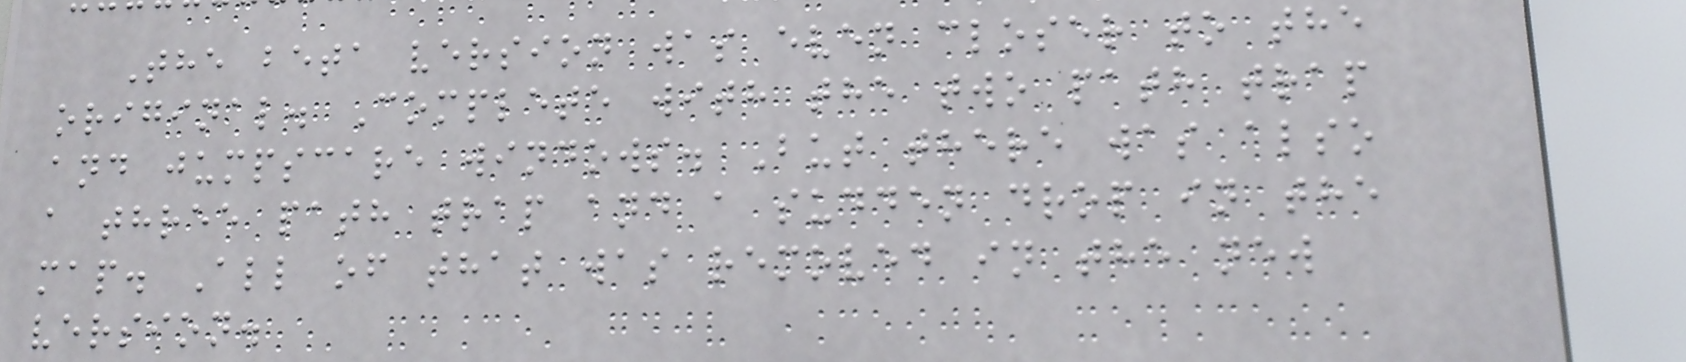The beta version was even closer to the
original. Complete with the two path trap
and jumpscare windows. But there was also
a three path trap and a sudden drop in the
map. All of that was removed in the new
version.
